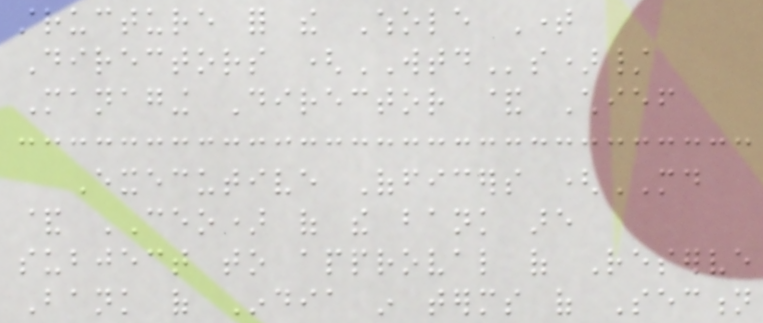structure for the Whole Time
Directors (WTDs)/
Managing Director & Chief
Executive Officers (MD
& CEO) of the bank are
subject to approval of Reserve
Bank of India in terms of Section
